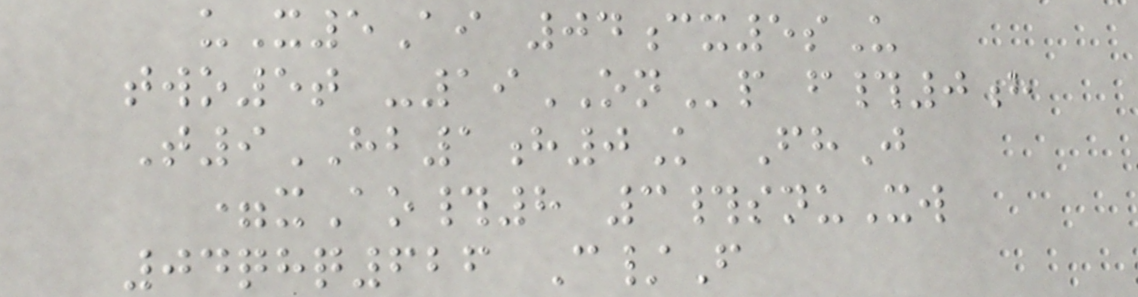uX5Ai 04cx5sU
two5t -19ONp f#0h
T9HB1h0K FhJ
=xAo#8 3#snuXw
04qhq626 C/F
